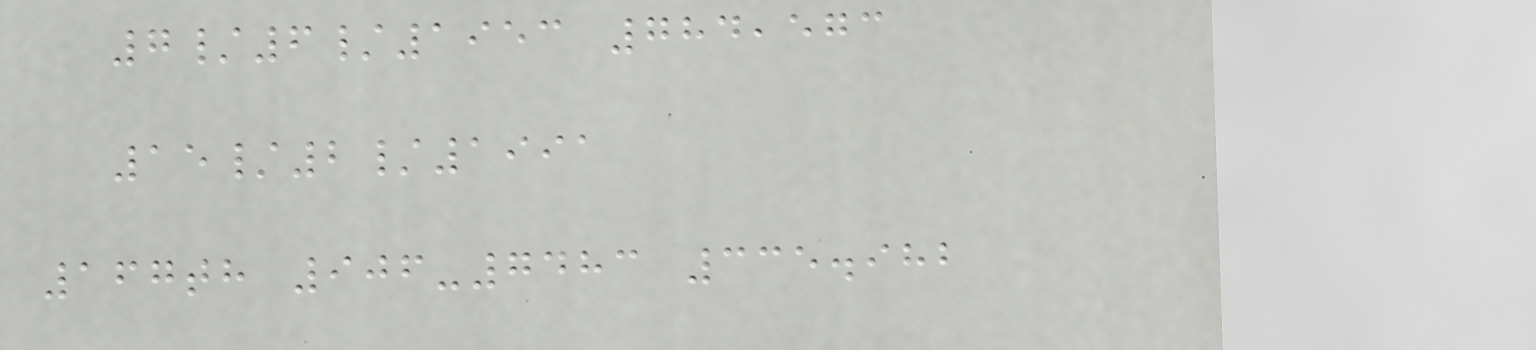7/6/1953 784,573
15/2/1991
167th 906-7483 335.982
